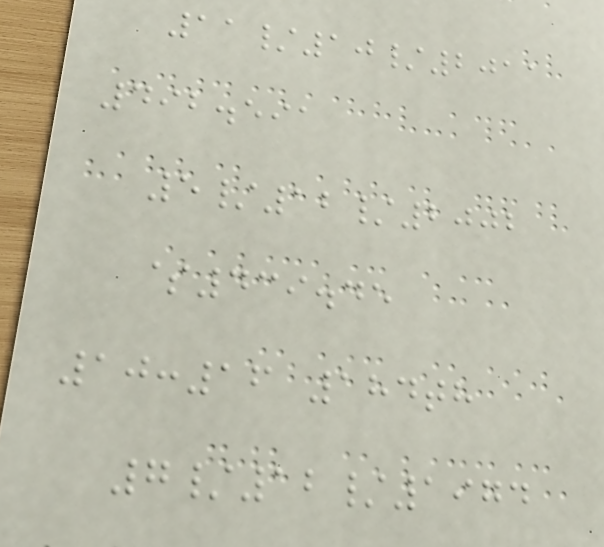11/10/2011
492.591
5/12/2002
$439.45
10:16 184th
7/12/1974
